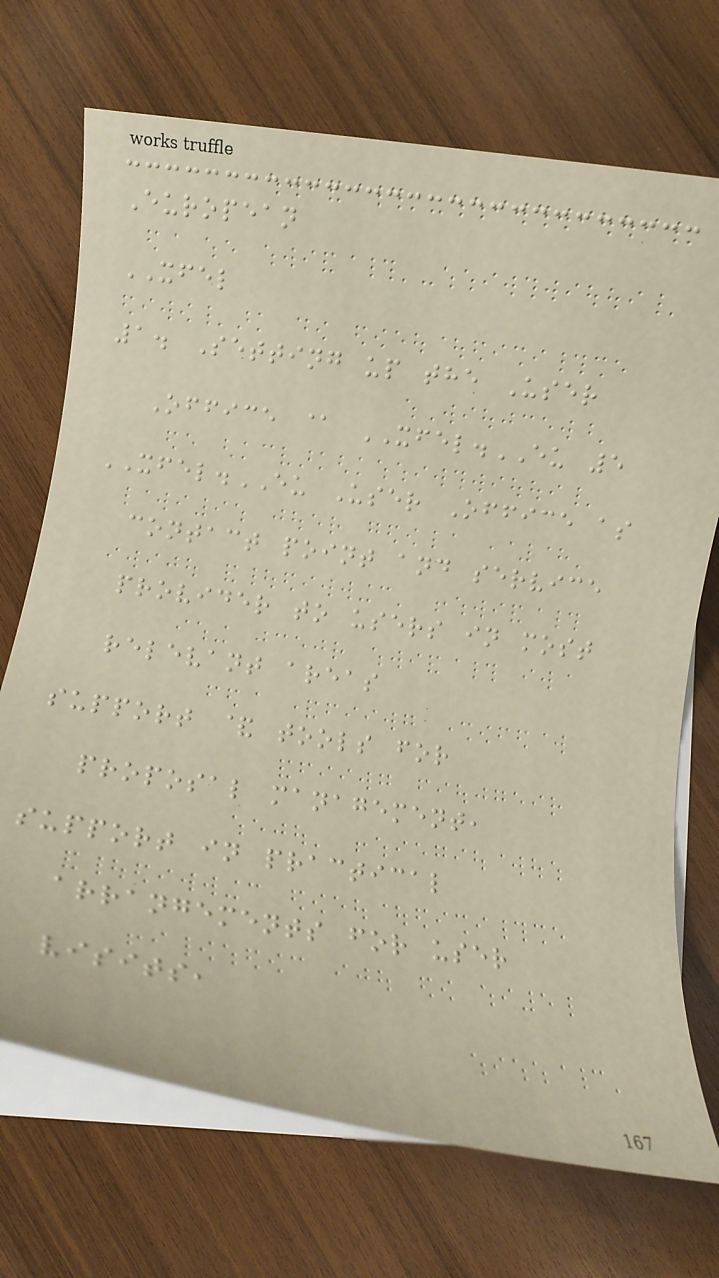European
XFEL
1. Setting up the User
Office @ XFEL.EU 5
XFEL.EU User Office as
contact point and service
provider to users in most
relevant areas
support & tools for
proposal management,
support in practical
arrangements for user
visits,
